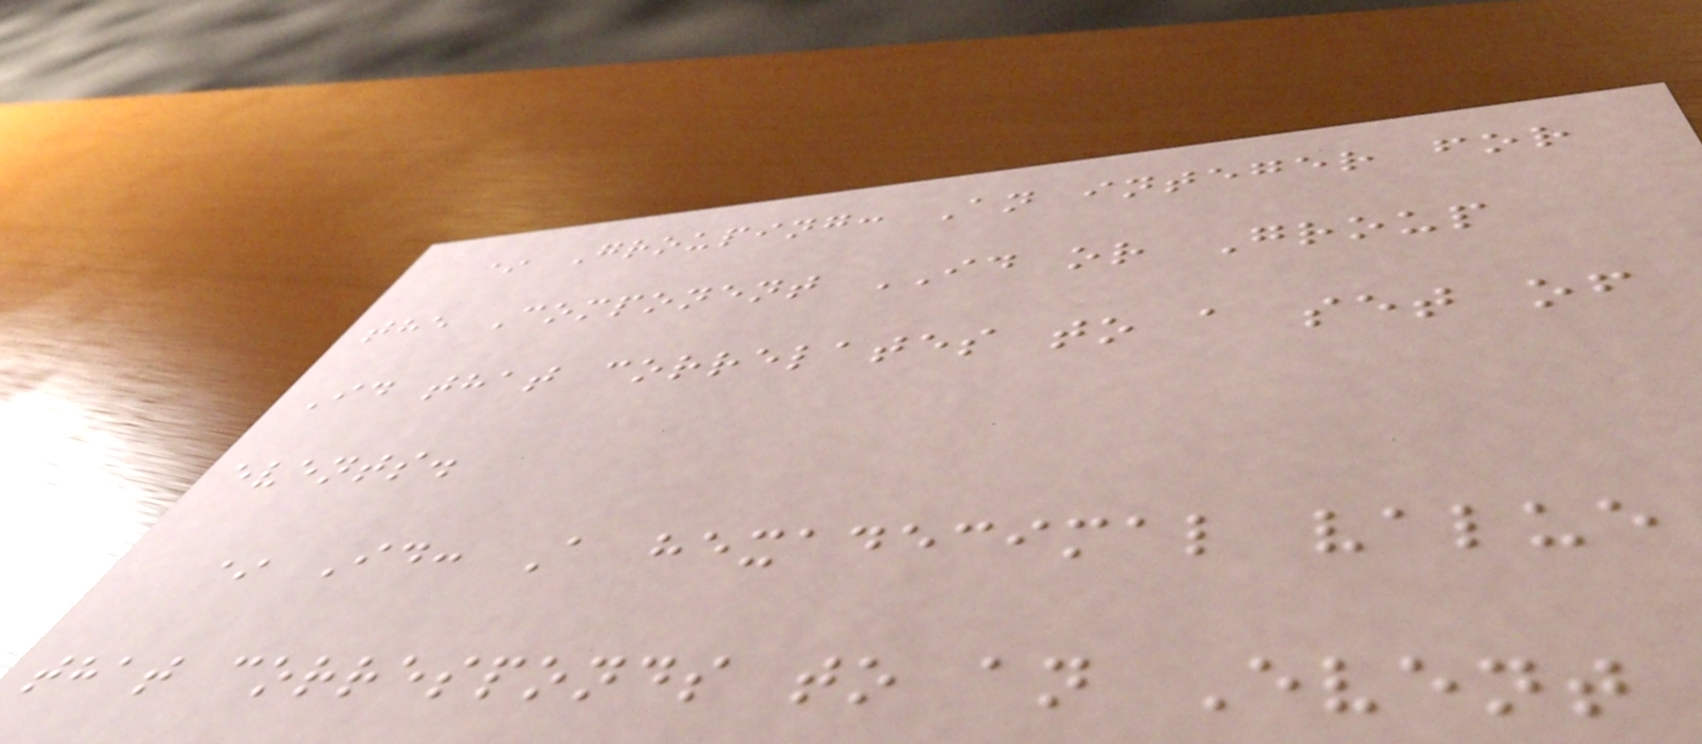* Grouping: An integer for
the Component ID or Group
Id that correlates to a set of
events.
* Id: A hexadecimal value
that corresponds to an Event
